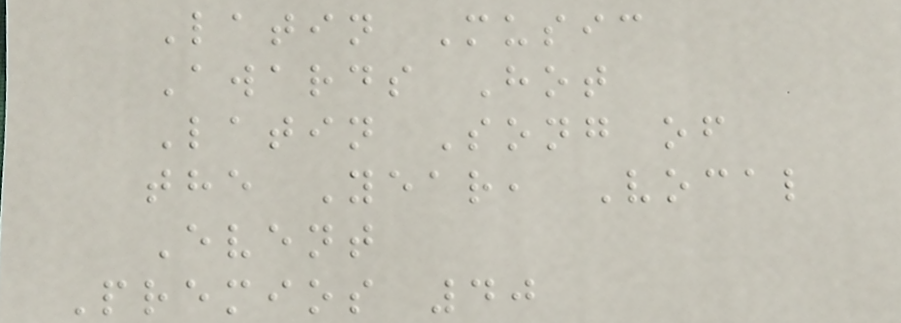Latin Music
Awards Hot
Latin Song of
the Year, Vocal
Event
Premios 40
